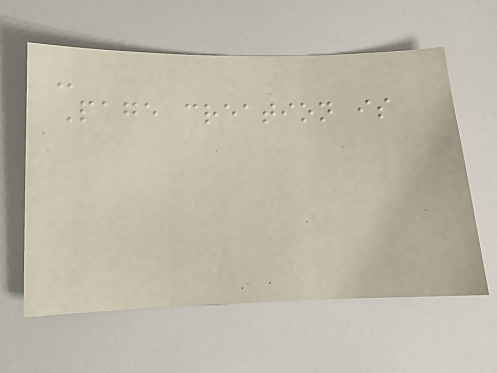-
Page creation is
